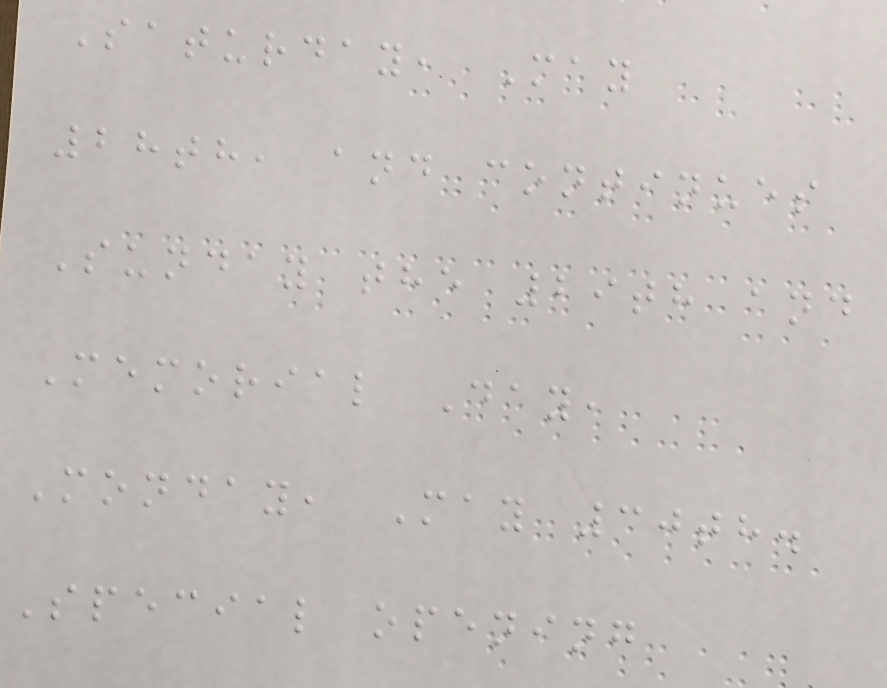Saturday, May
28th, and continues
Sunday the 29th and
Memorial Day,
Monday, May 30th.
Special opening
